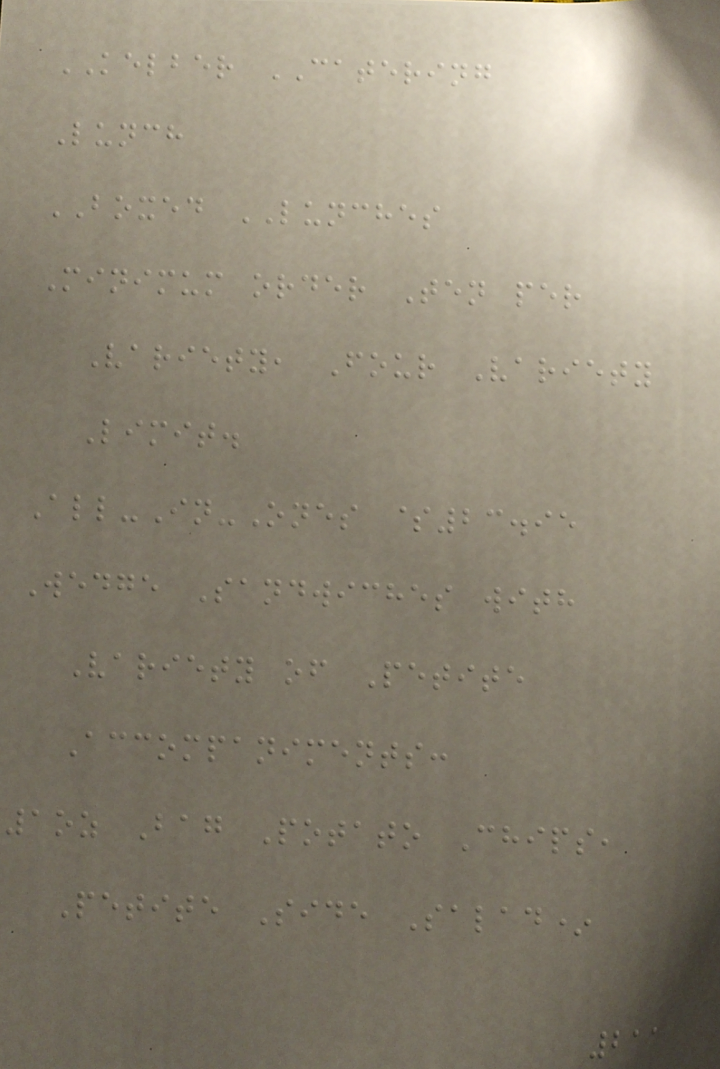KELBER CATERING
Lunch
BOXED LUNCHES
Minimum order Ten per
Variety, Four Variety
Limit.
All-In-Ones $23.95
Wedge Sandwiches with
Variety of Petite
Accompaniments:
1oz Bag Potato Chips,
Petite Side Salad*
211
